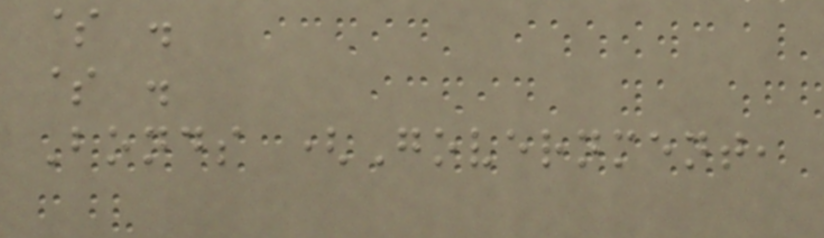$ .
$ .
Bonds (Government,
